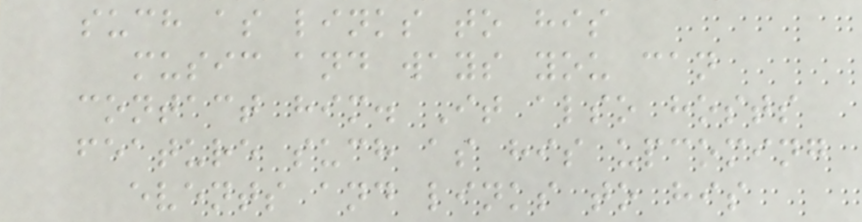such as links to his
music and ways you can
contact him. It also hosts
feature such as his upcoming
events and links to his
